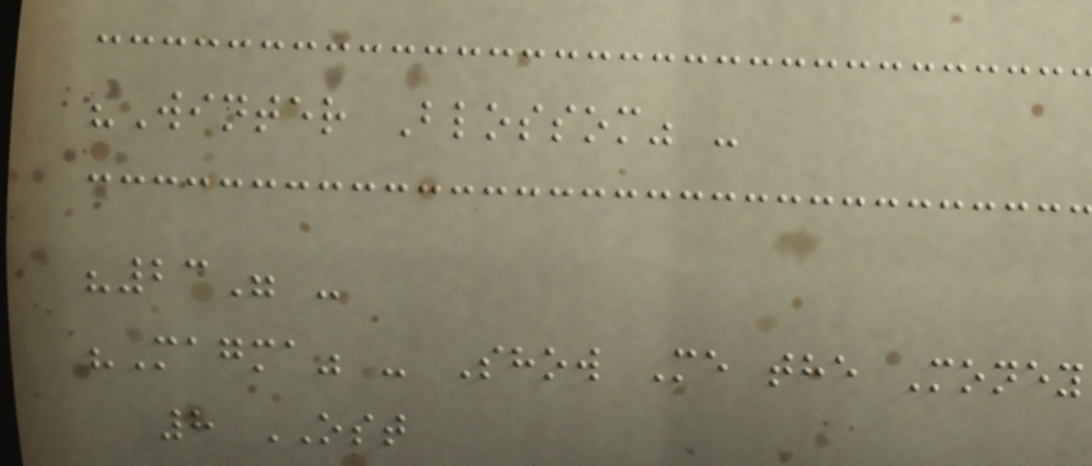"Winter Blossom" -
"23" -
"Magma" - Show Me the Money
8 OST
